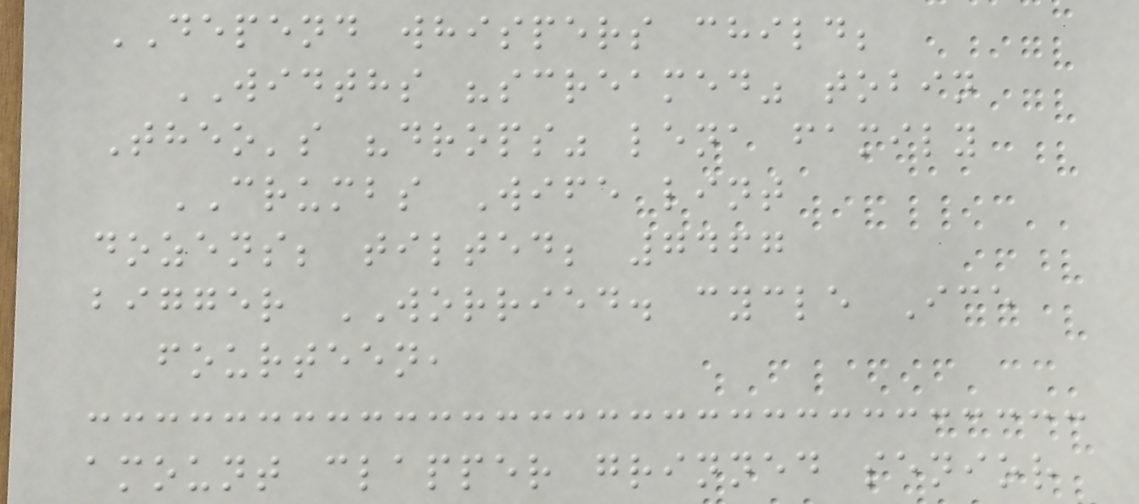DEPEND whispers child;
WIDTHS "screamed" tobin
Theo's "drops" lena family
CRUMBS Wife lint
dozens; tilted; 7467
bigger WORRIED. cycle Ice
fourteen,
amount clapper grinned senior
